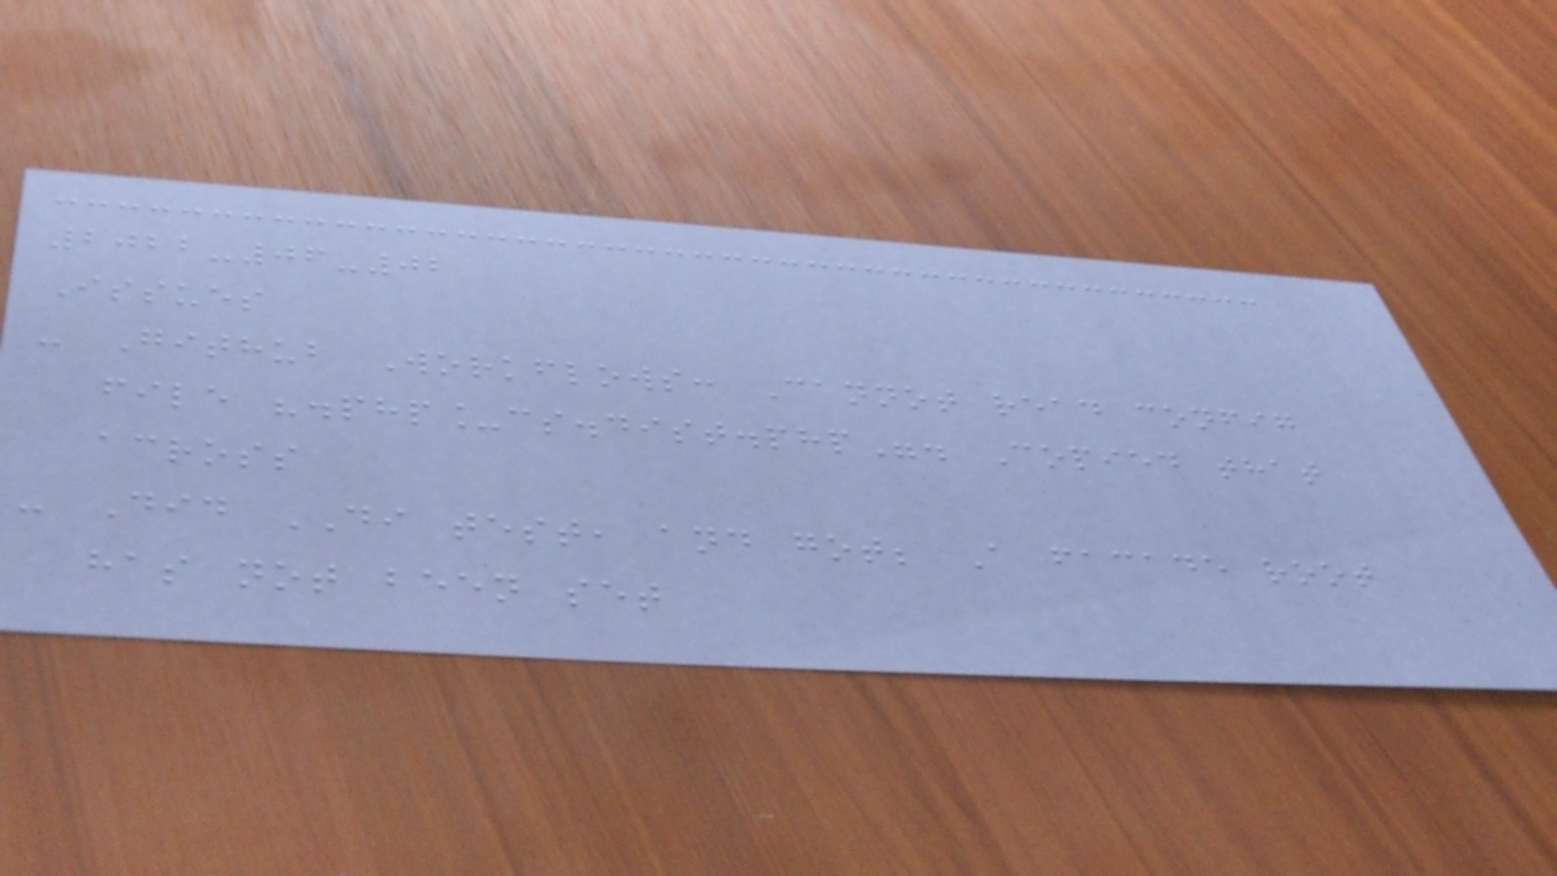2022-06-02
Issues
- Github Workflows: Cannot read config
file ".php_cs.dist.php". Copied that
across
- Did DI test, and got; A facade root
has not been set
